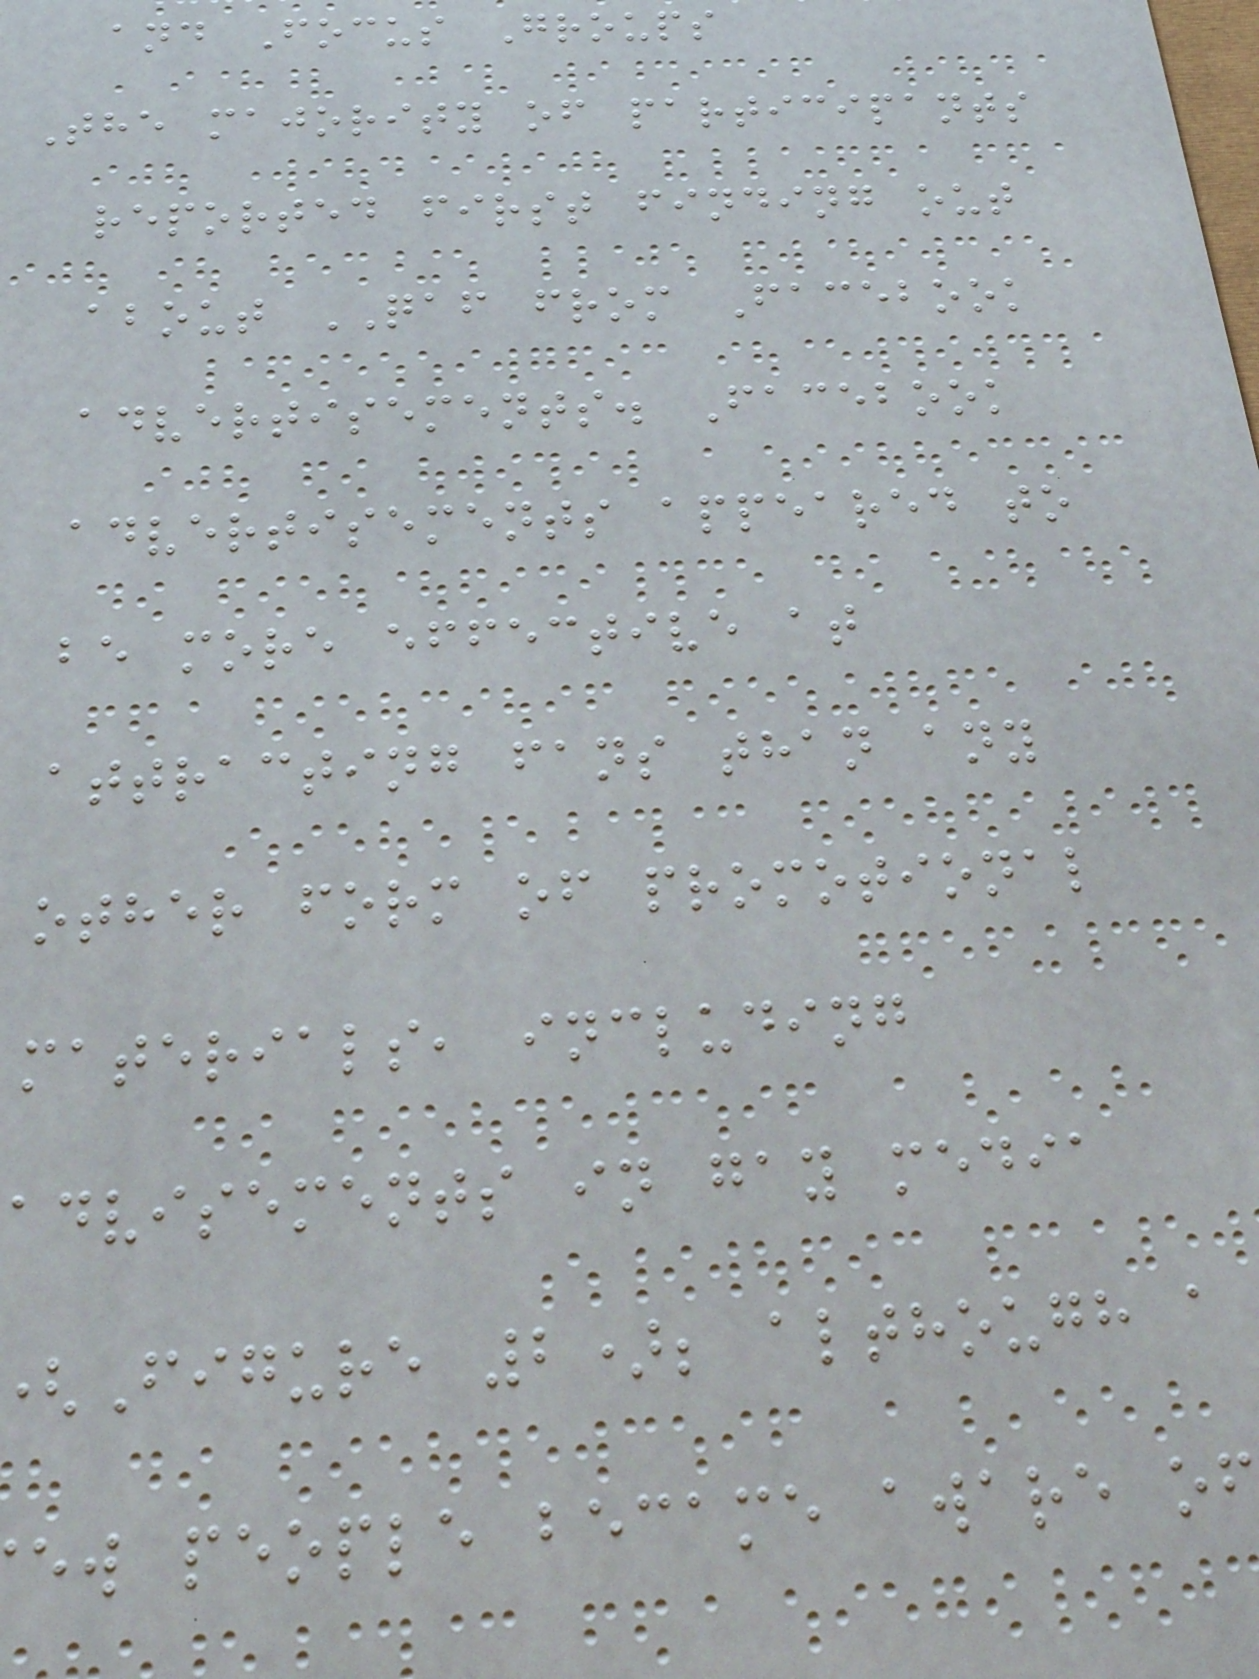and Focus Groups
The majority of participants
reported first finding out
about QAF from Facebook
advertisements. Facebook
advertisements appeared to
be more effective at
attracting fans than any
other form of promotional
materials, including
advisements in gay media
Figure 2); although a
ew people became aware o
